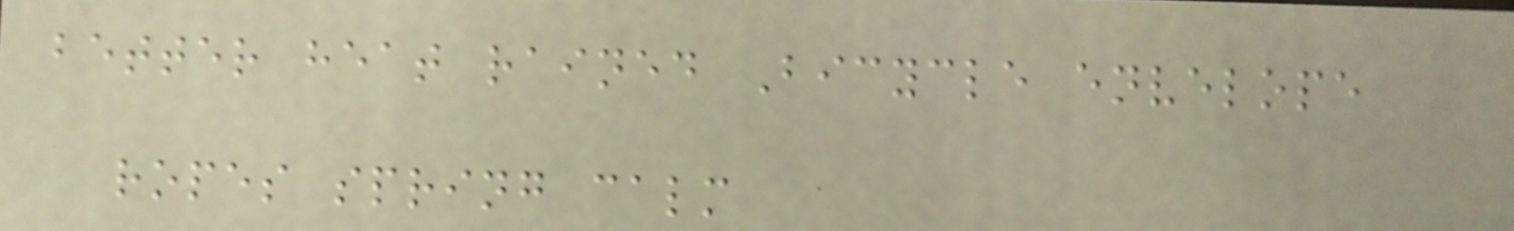better heat rained Bicycle envelope
ropes spring calm
